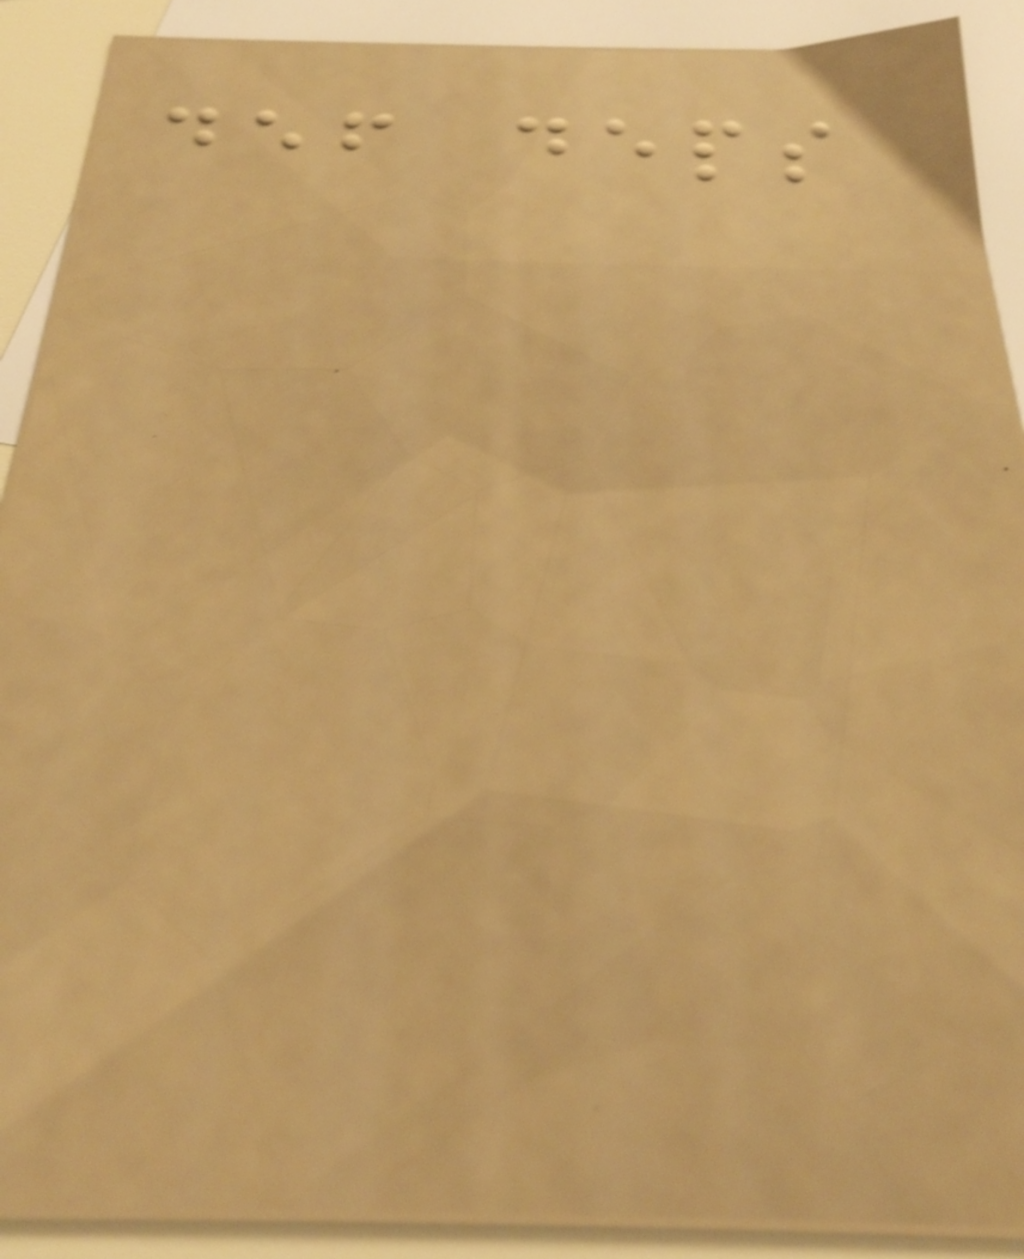def deps
